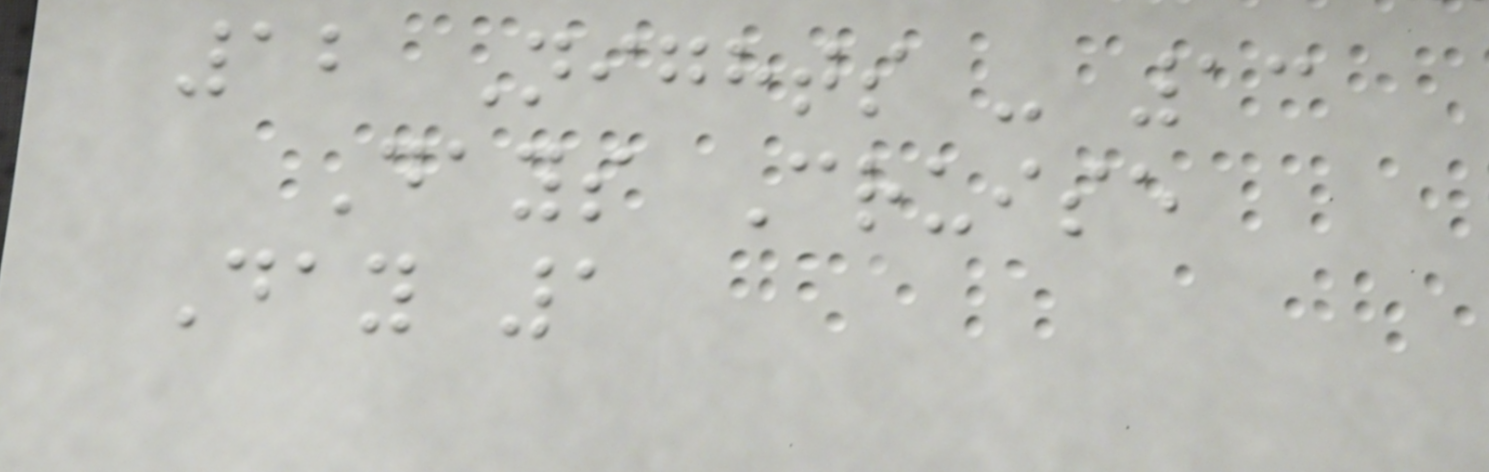12 Nights - 13
Days Cruise
Day 1
